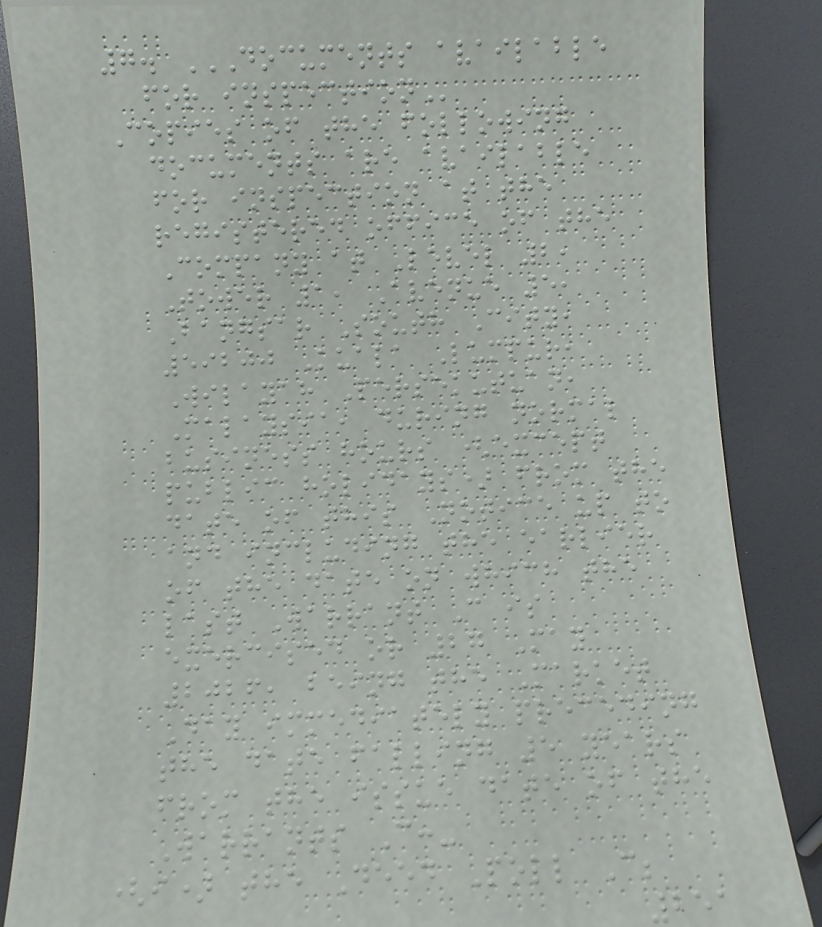7. DOCUMENTS AVAILABLE
FOR INSPECTION
Copies of the following
documents are available
for inspection at the
registered office of the
Company at Level 2,
Tower 1, Avenue 5,
Bangsar South City,
59200 Kuala Lumpur,
Wilayah Persekutuan,
Malaysia, during normal
business hours (except
public holidays) from the
date of this Notice up to
and including the earlier
of the date on which the
last Warrant C is
exercised or 27 May
2026, being the Market
Day immediately preceding
the date falling 5 years
from the issue date of the
Warrants C:-
(i) the Deed Poll C;
251
